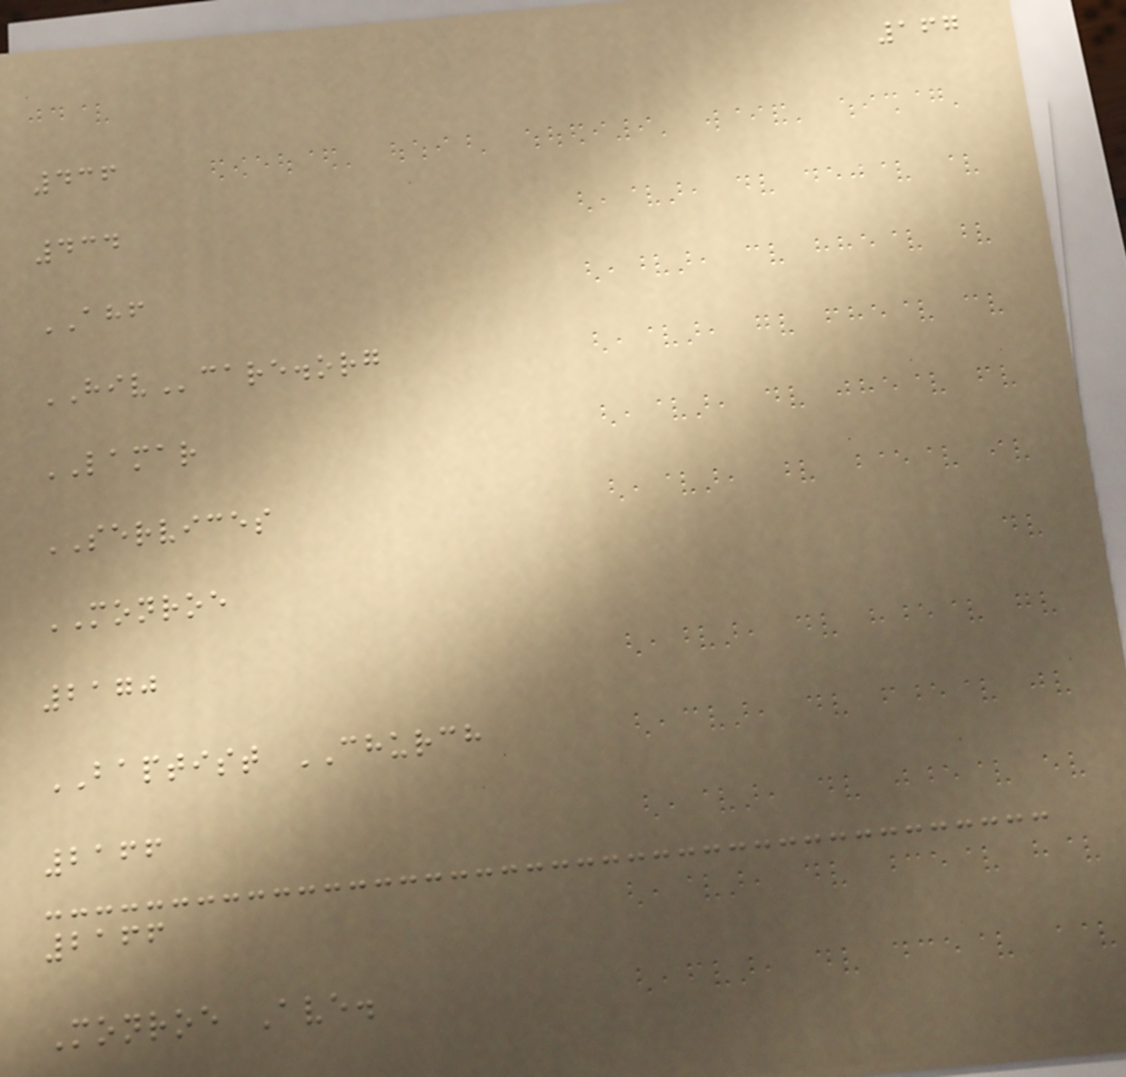167
436
434
AHF
HIVcare.org
LAMAR
SERVICES
MONROE
2170
BAPTIST CHURCH
2166
2166
Monroe Ave.
